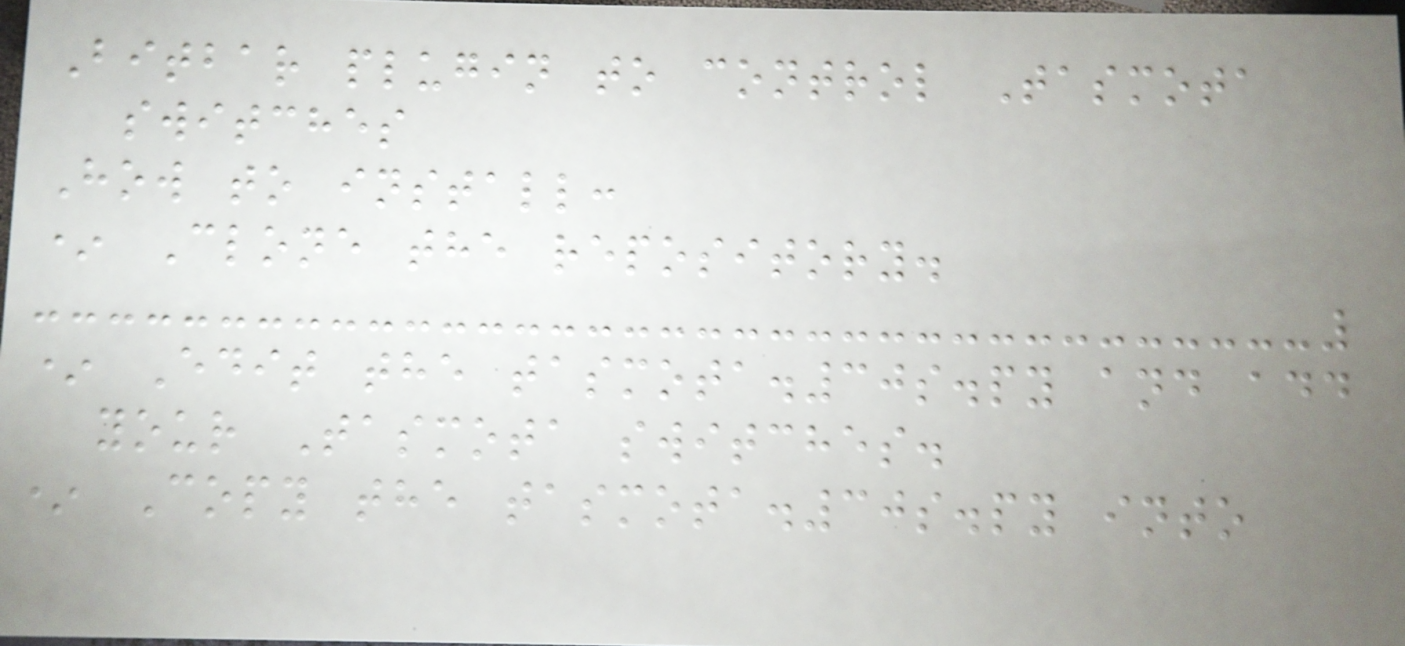Bitbar plugin to control Tasmota
switches
How to install:
* Clone the repository.
* Edit the tasmota.30s.py and add
your Tasmota switches.
* Copy the tasmota.30s.py into
